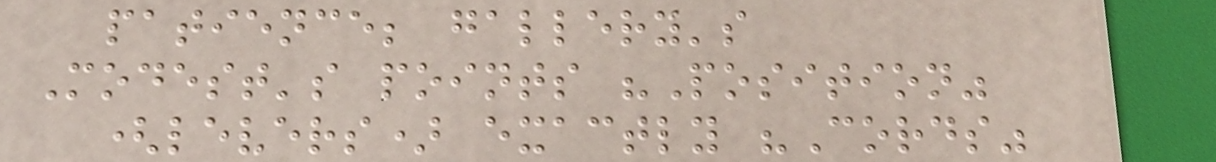patience; gallery's
Modest's points "Position"
(levers) exactly "Cords"
